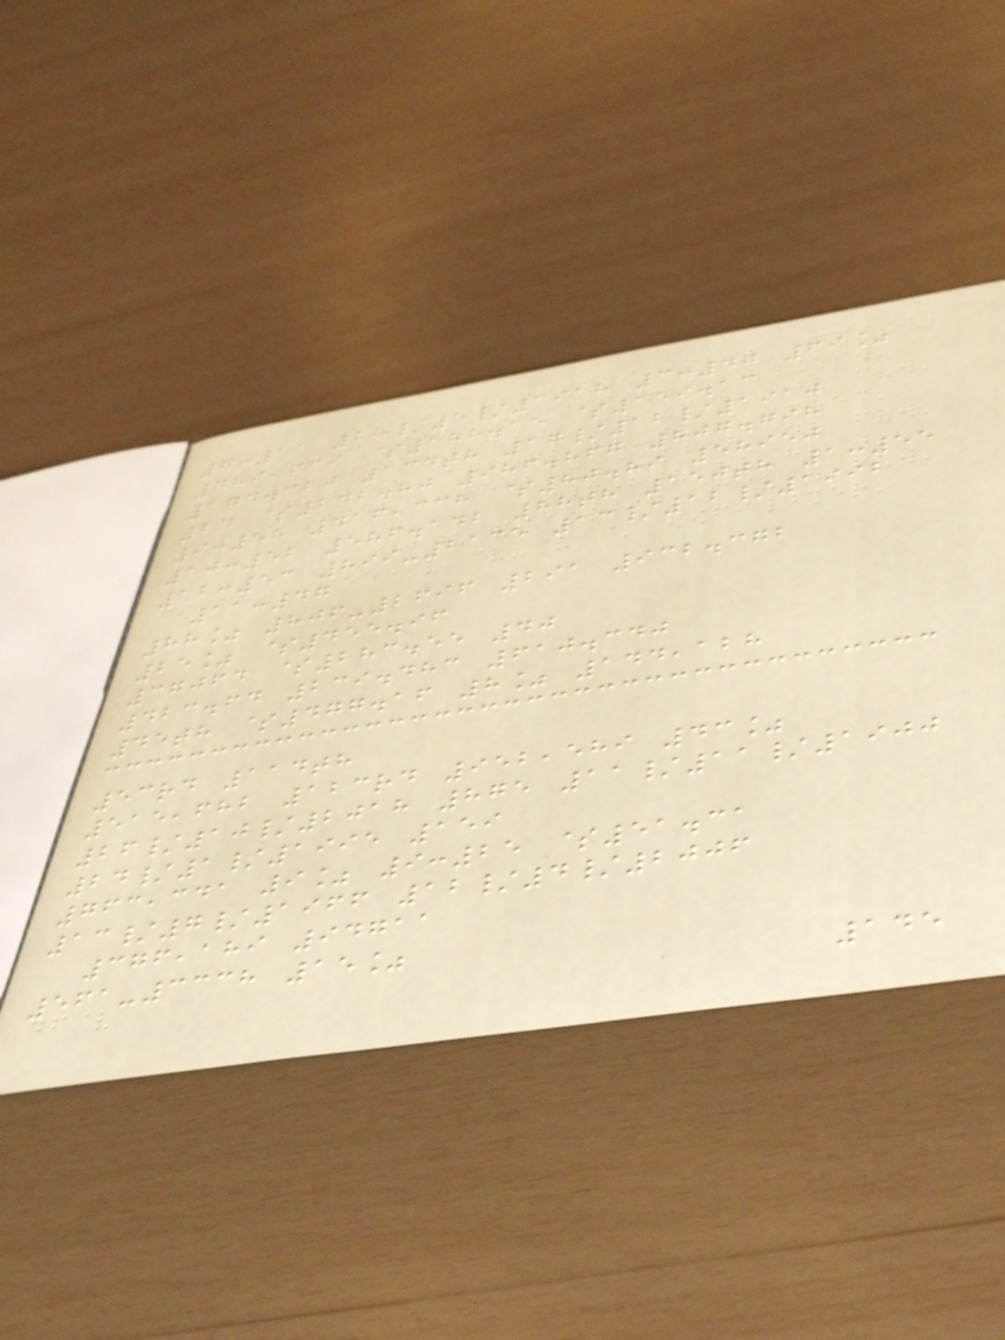7:11 28/5/1918 3:47 69%
489,639 $188.15 $159.13
174.320 134th 17/12/1910
24 $242.80 986.867 807.798
9:58 416,338 $80.89 58950
10:52 586.142 88th 150th 1:55
12:53 899-2135 13/12/1992
11:47
88% 806-2696 291 932.372
25% $455.96
37064 $283.55 40
423.64 239.483 610.340
45th $477.16 8% 144,128
53rd 114th
515,682 123rd 952,589 43%
26/10/2018 875 11/11/1900
24/1/1995 159
763,341 9% 9:25 $51.31
13/7/1966 12/4/2006
376,189 94711
561-3338 15%
145
